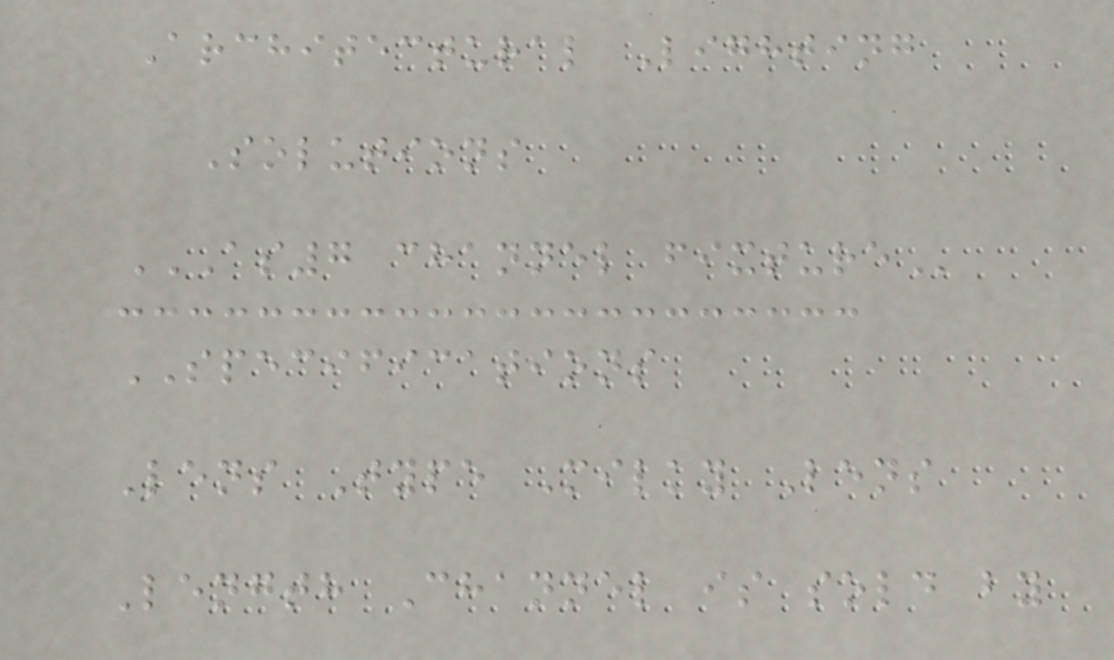Architectural Lighting
Solutions
AS7 CHANNEL FIXTURE
SPECIFICATIONS
Lens Type Milky Lens
Length Channel is sold by
